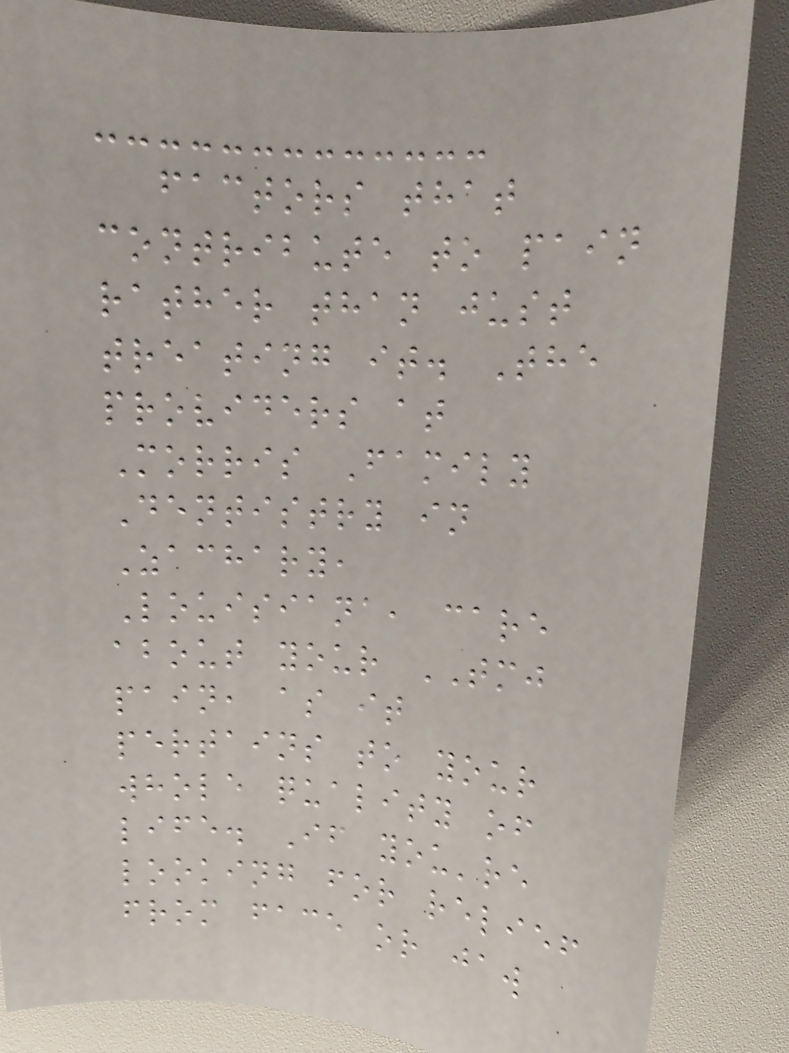factors that
contribute to pain
rather than just
treating it. The
providers at
Morris Family
Dentistry in
Zachary,
Louisiana, care
about your TMJ
pain, as it
pertains to your
whole quality of
life. If you're
looking for relief
from face or jaw
